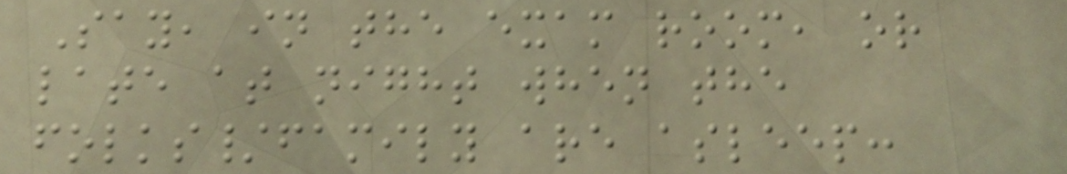Say, in the exam room, or
late at night when the
folks/family are asleep:
